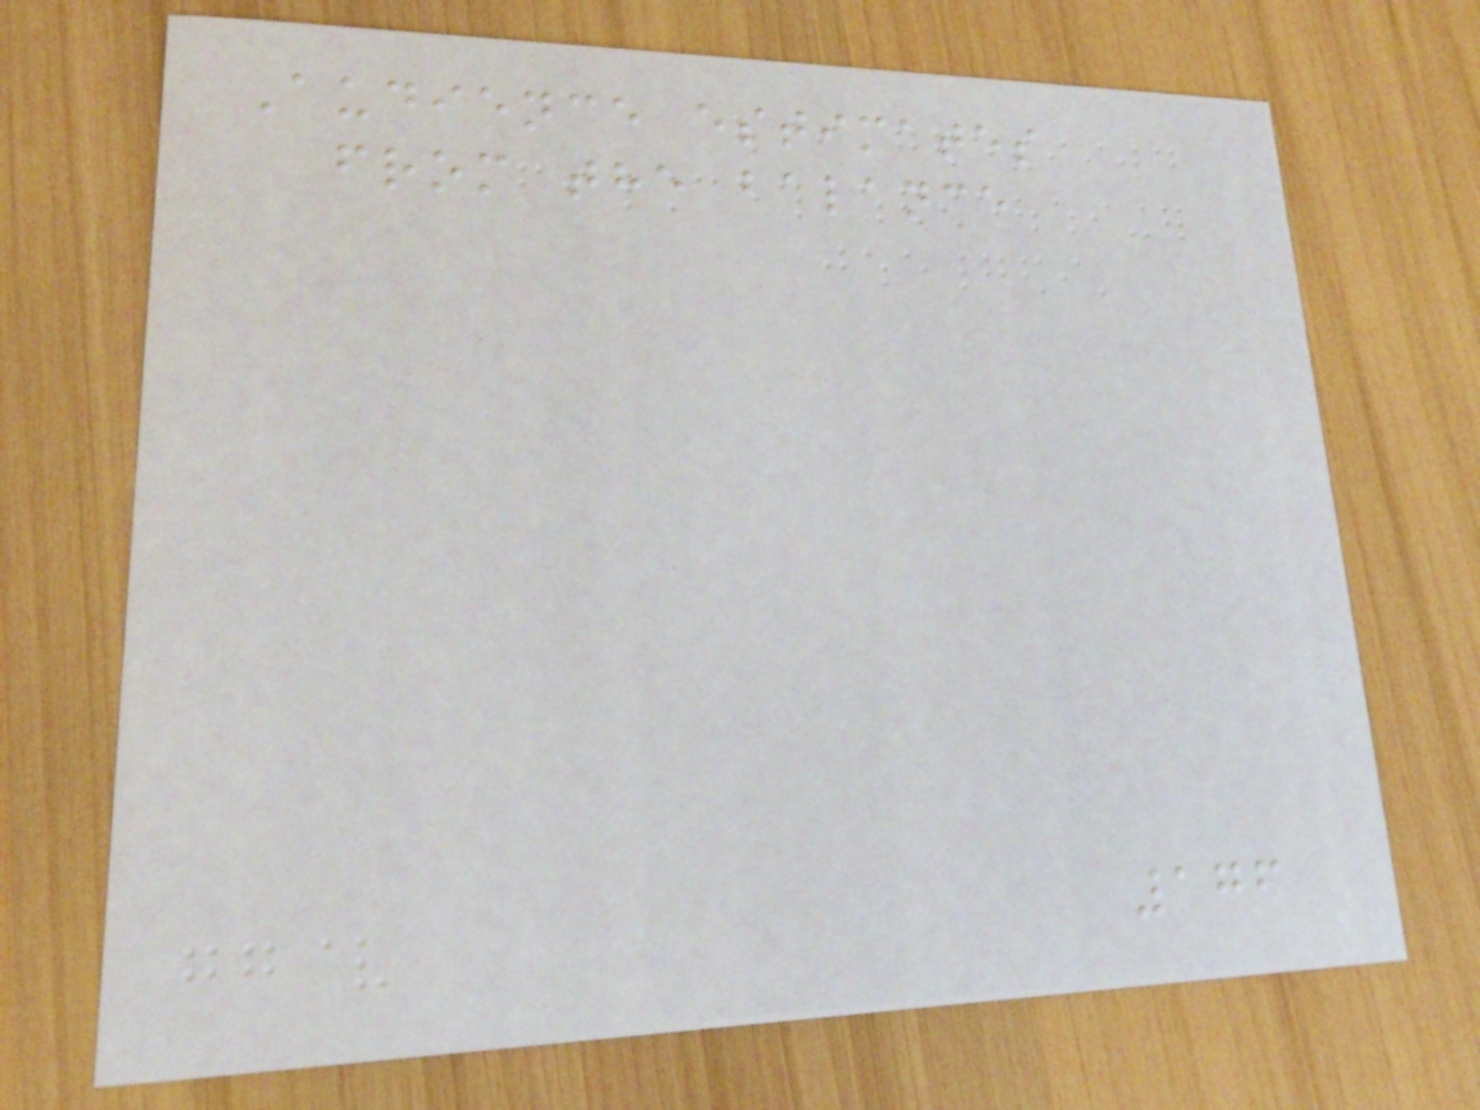Audience estimates
from the balance
176
